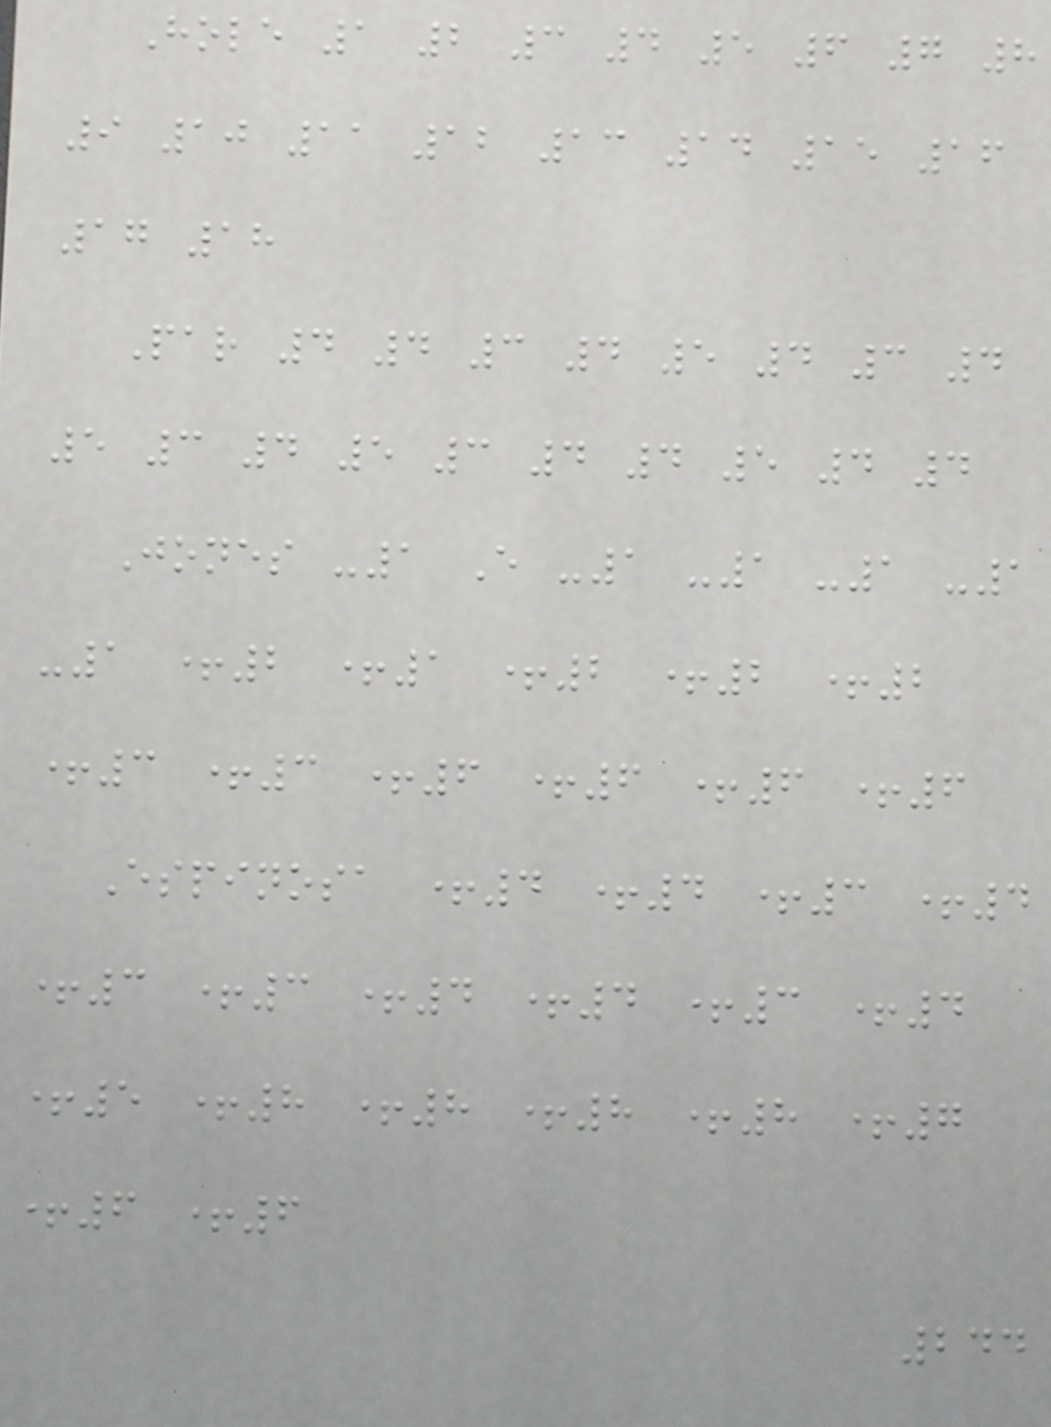Hole 1 2 3 4 5 6 7 8
9 10 11 12 13 14 15 16
17 18
Par 4 4 3 4 5 4 3 4
5 3 4 5 3 4 4 5 4 4
Jones -1 E -1 -1 -1 -1
-1 +2 +1 +2 +2 +2
+3 +3 +6 +6 +6 +6
Espinosa +4 +4 +3 +4
+3 +3 +4 +4 +3 +4
+5 +8 +8 +8 +8 +7
+6 +6
244
